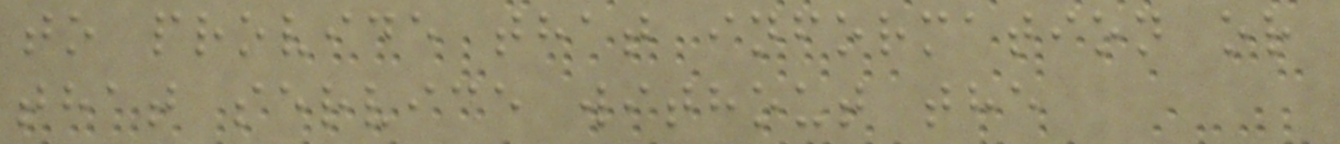to provide that information or
that service without the
